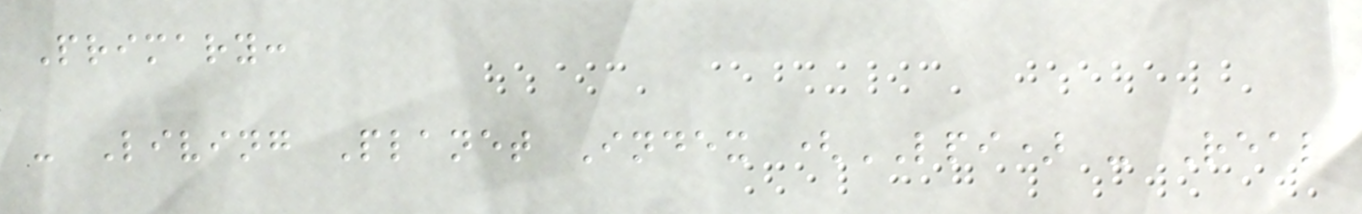Primary:
- Living Planet Index (LPI) - Real
